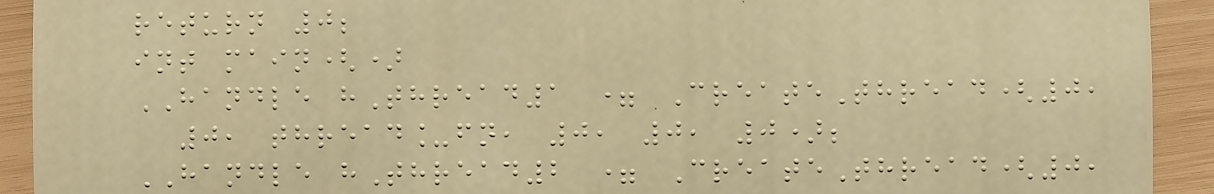return 0;
int main()
HANDLE hThread1 = CreateThread(0,
0, thread_fn, 0, 0, 0);
HANDLE hThread2 = CreateThread(0,
